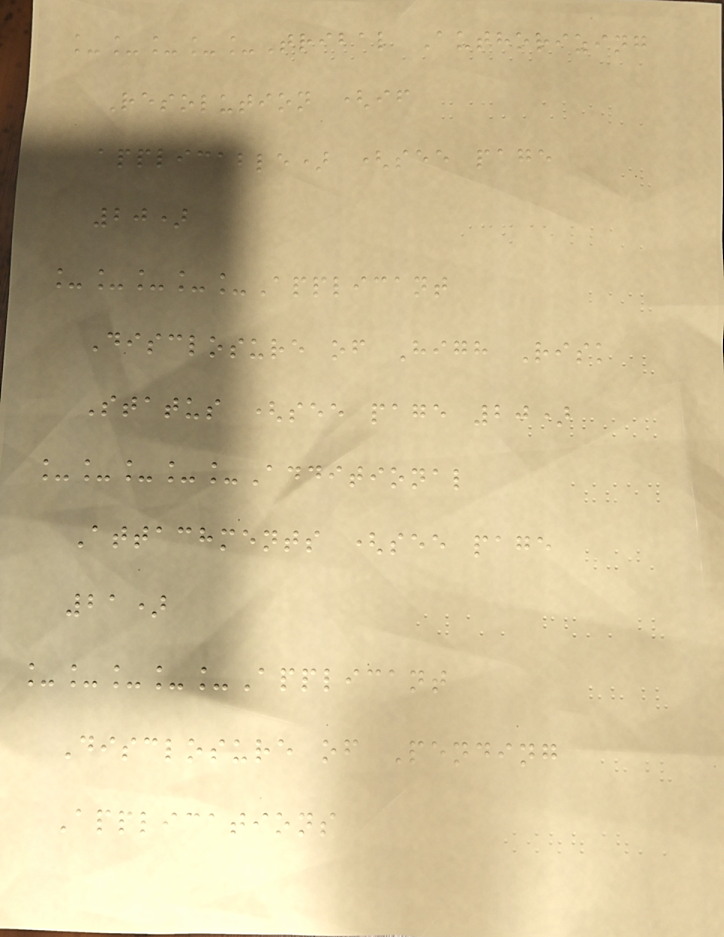_____Tribal Authorizing
Resolution (if
applicable) (see page
20)
_____Applicant
Disclosure of High Risk
Status (see page 20)
_____Additional
Attachments (see page
21)
_____Applicant
Disclosure of Pending
Applications
